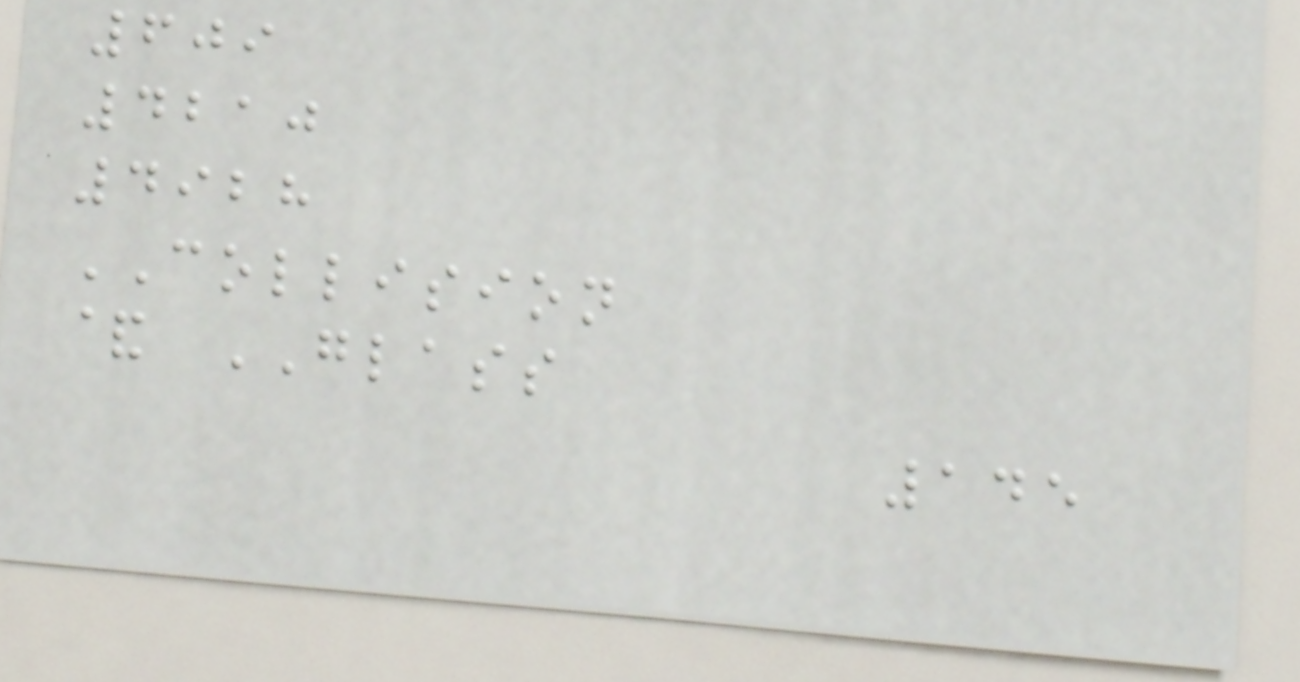609
4210
4928
COLLISION
& GLASS
145
